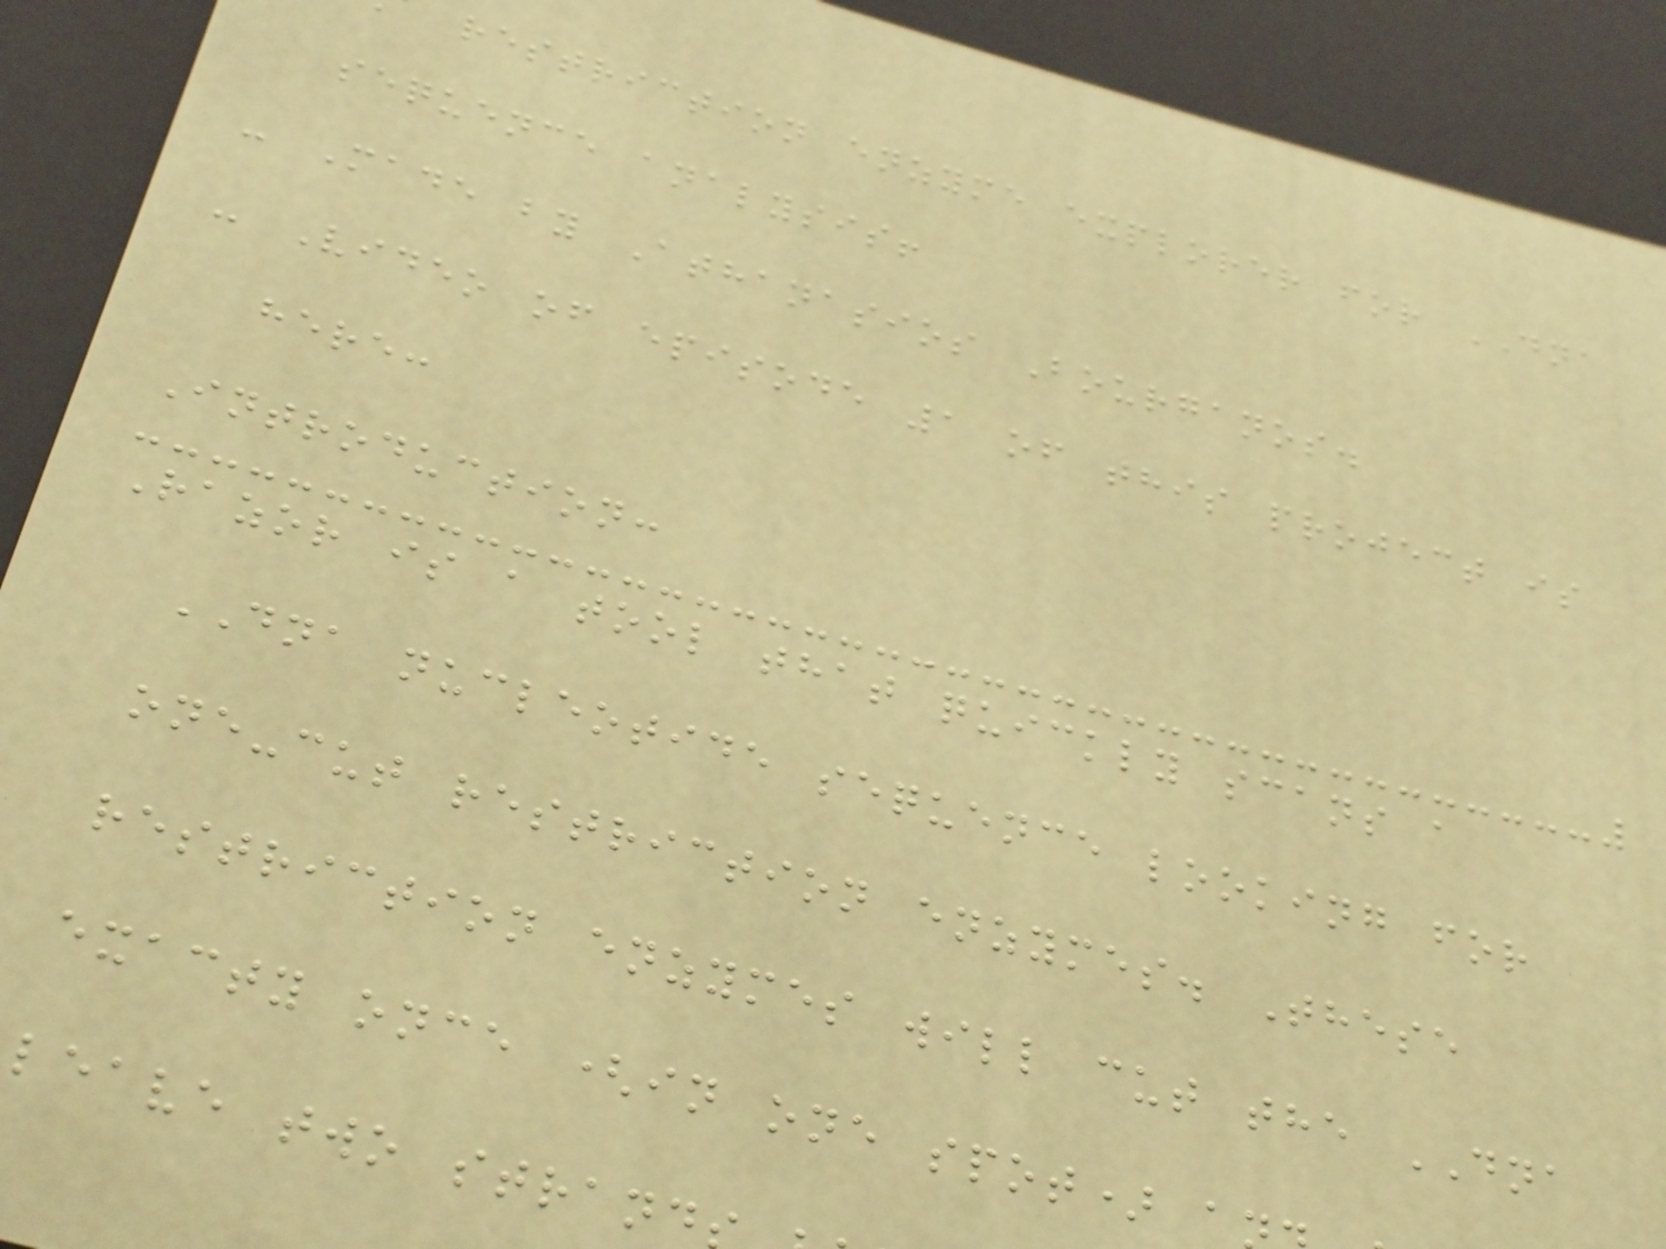restriction enzyme explorer for DNA
sequence analysis!
- Made by Athanasios Bourganos.
- Video of episode 1 of this project is
here:
Introduction:
Razor is a tool that quickly scans a
DNA nucleotide sequence looking for
one-cut restriction enzymes. These
restriction enzymes will cut the DNA
exacty once (in one spot) a
leave two strand
